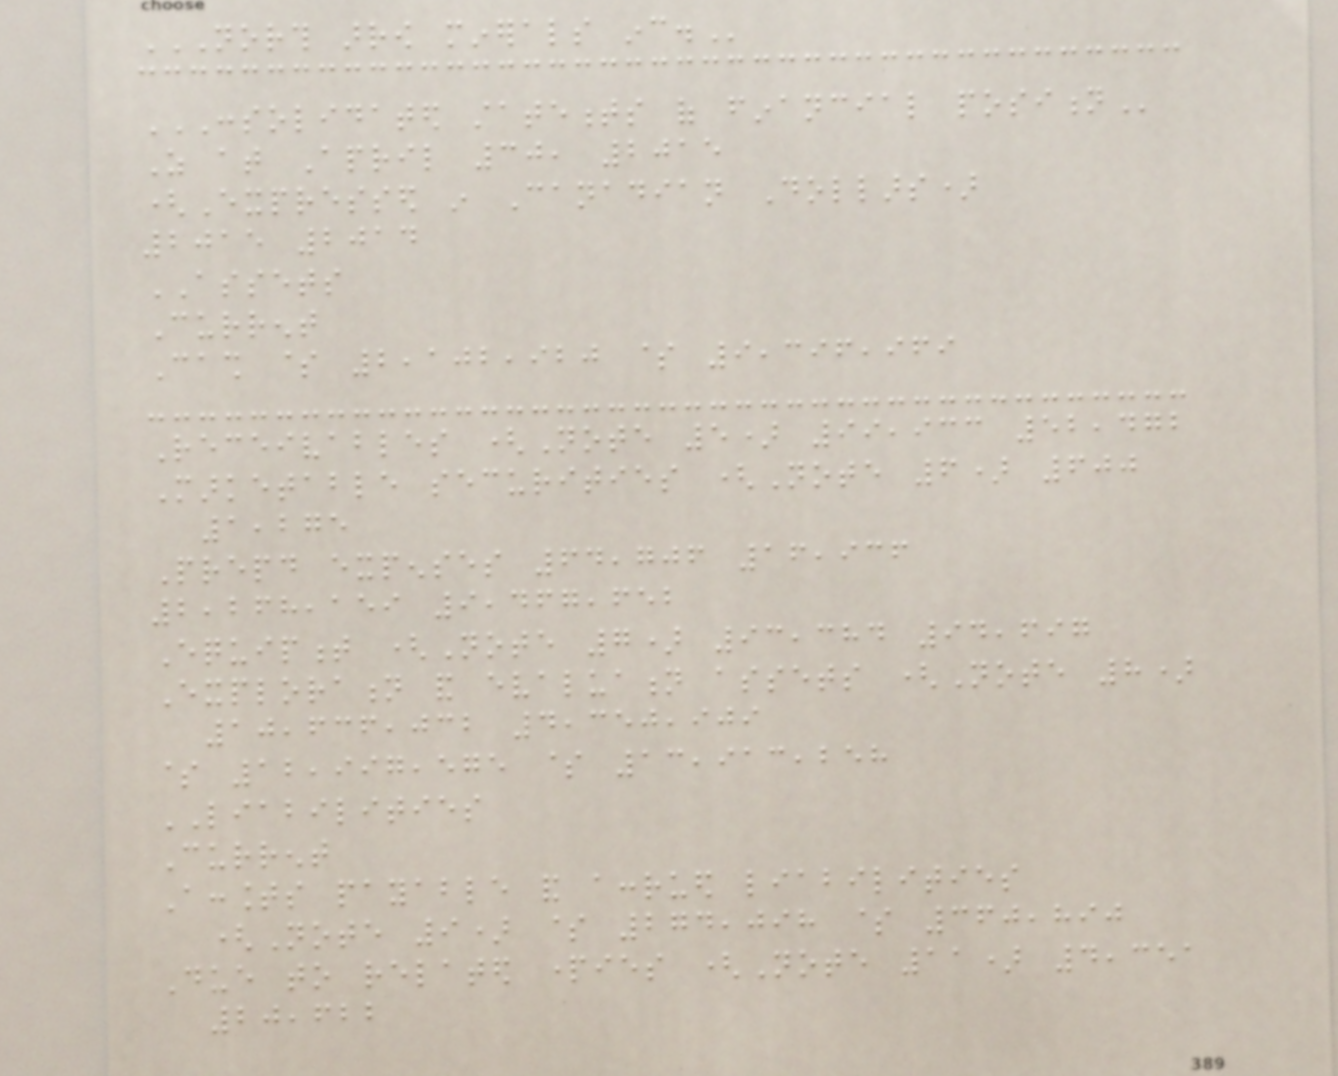NORTH ARROW MINERALS INC.
CONSOLIDATED STATEMENTS OF FINANCIAL POSITION
As at April 30, 2015
(Expressed in Canadian Dollars)
2015 2014
ASSETS
Current
Cash $ 2,102,920 $ 9,396,969
Receivables (Note 5) 99,933 52,472
Marketable securities (Note 6) 600
1,275
Prepaid expenses 64,706 16,936
2,268,159 9,467,652
Equipment (Note 7) 93,384 94,697
Exploration and evaluation assets (Note 8)
10,636,032 4,350,909
$ 12,997,575 $ 13,913,258
LIABILITIES
Current
Accounts payable and accrued liabilities
(Note 9) $ 274,098 $ 360,890
Due to related parties (Note 11) 4,351
20,622
